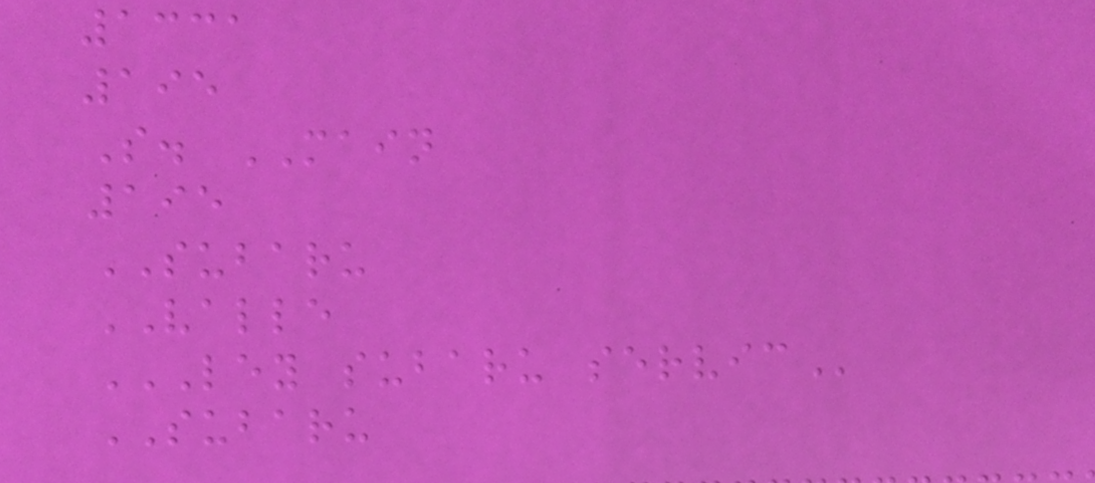1331
195
S. MAIN
195
SUBARU
VALLE
LEY SUBARU SERVIC
SUBARU
